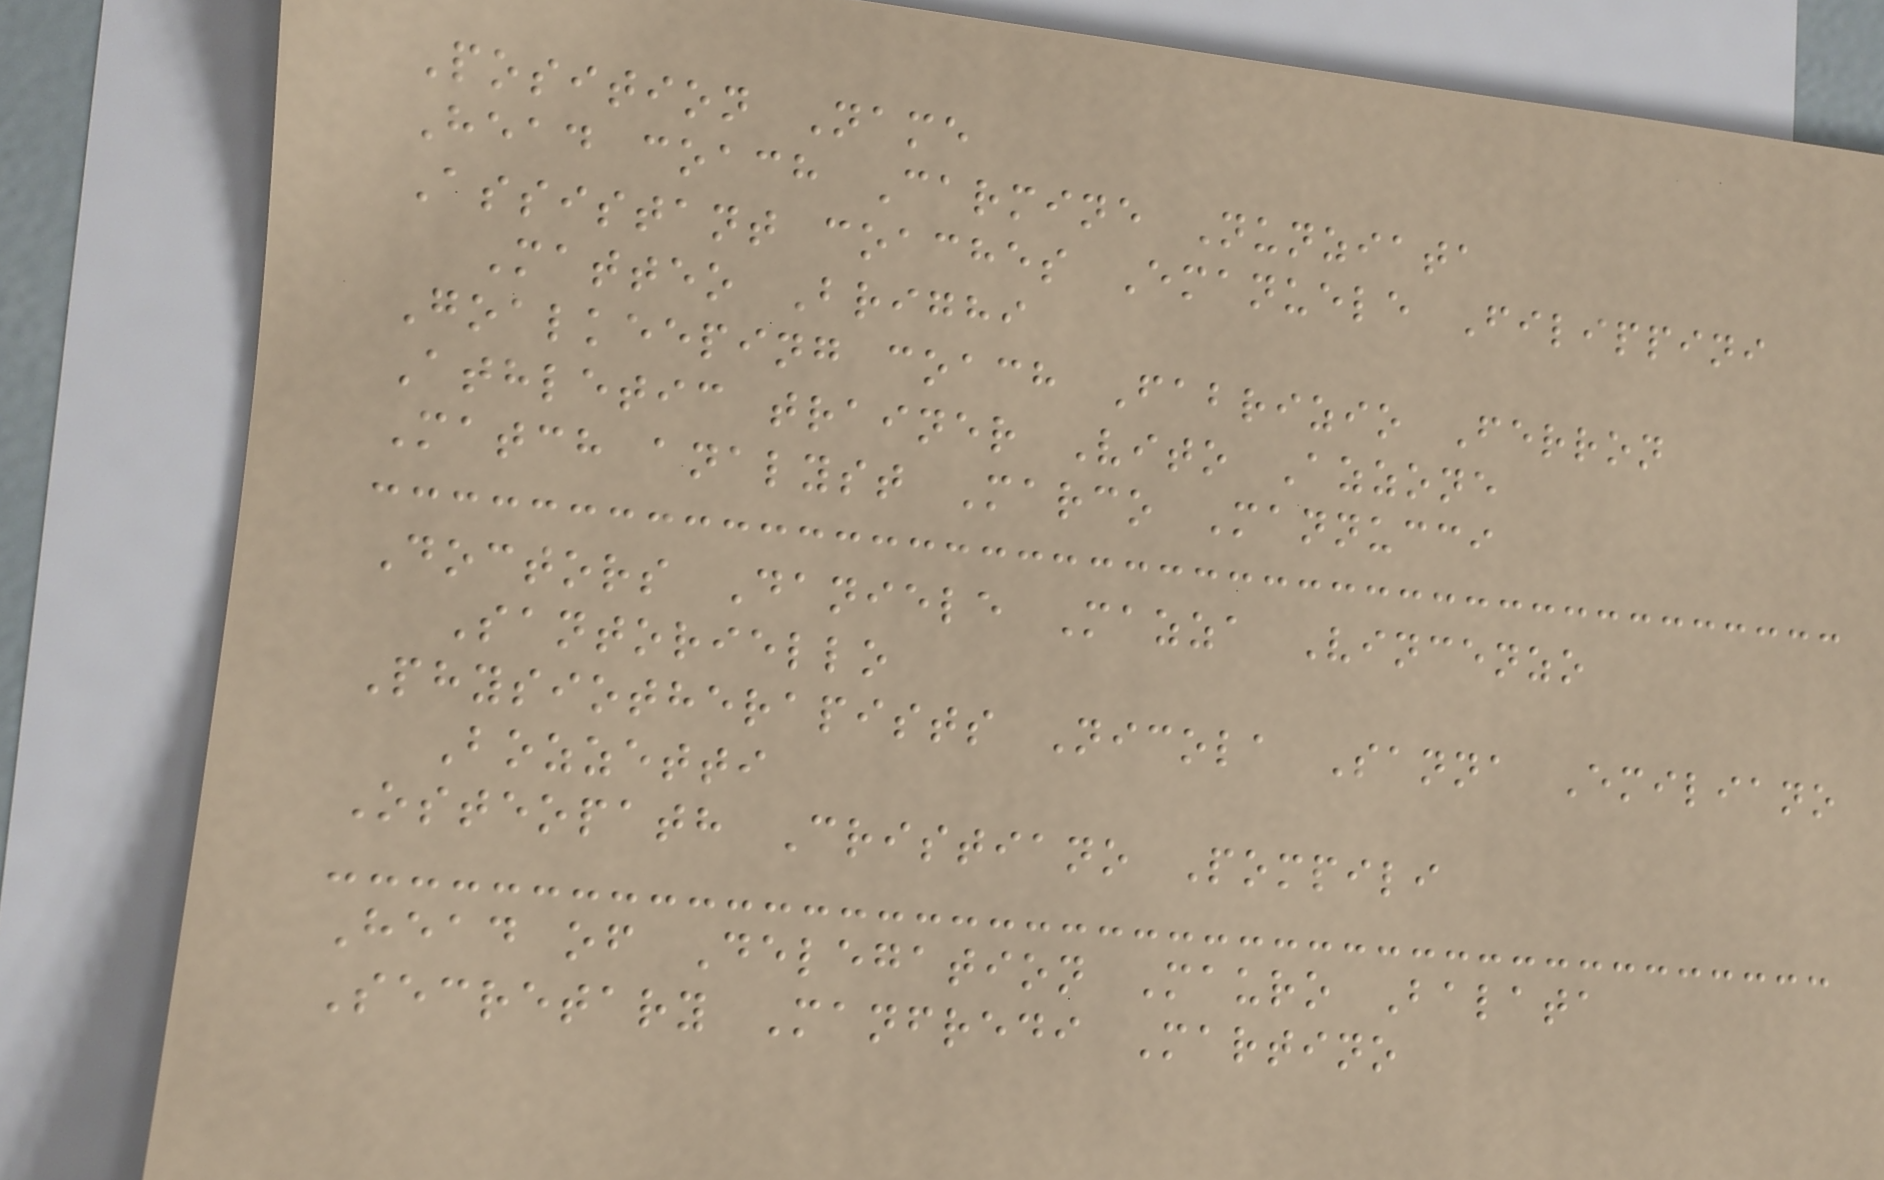Position Name
Head coach Carmine Nunziata
Assistant coaches Emanuele Filippini
Matteo Brighi
Goalkeeping coach Fabrizio Ferron
Athletic trainer Vito Azzone
Match analyst Marco Mannucci
Doctors Daniele Mazza Vincenzo
Santoriello
Physiotherapists Nicola Sanna Emiliano
Bozzetti
Osteopath Cristiano Pompili
Head of Delegation Mauro Balata
Secretary Manfredi Martino
